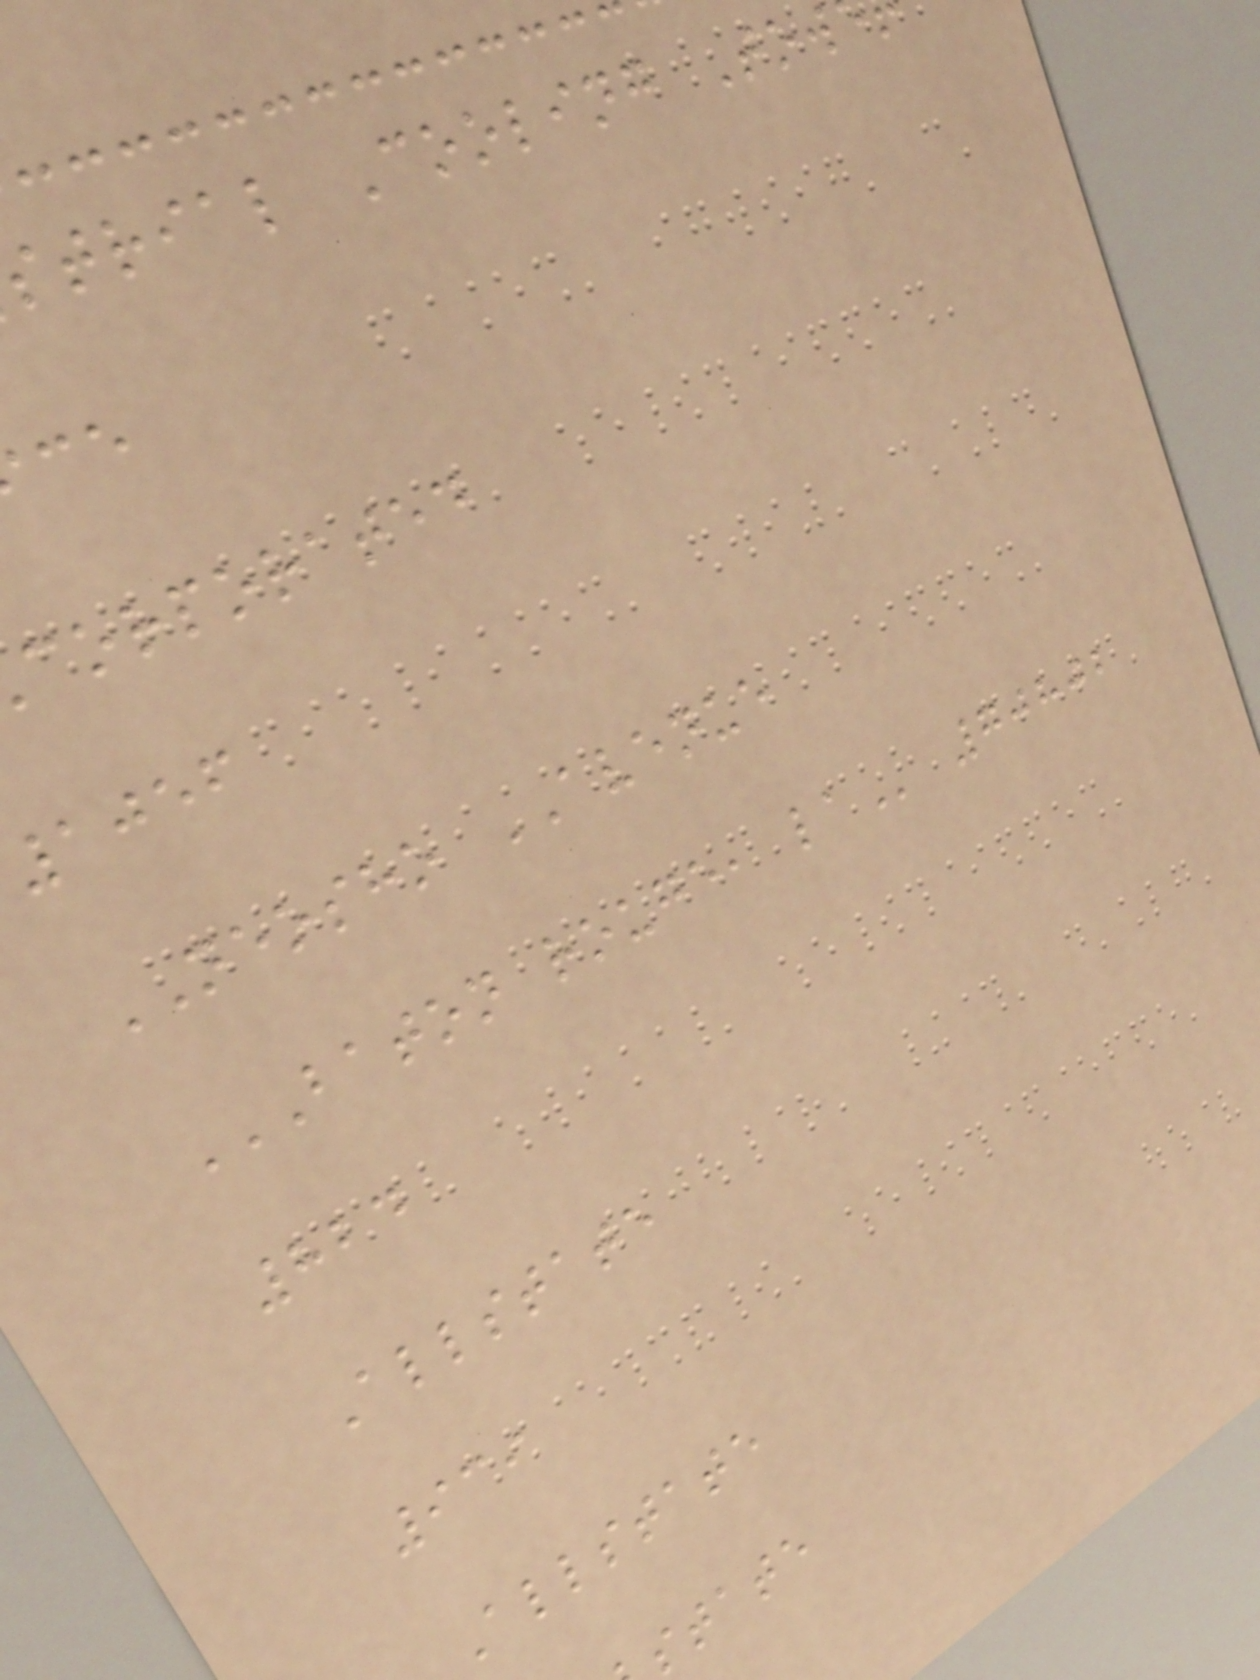trial Cooling Tow
corporated
1056
NEOSHO AVENUE
BATON ROUGE, LA 70802
824
Allstate
939
Allstate
state
